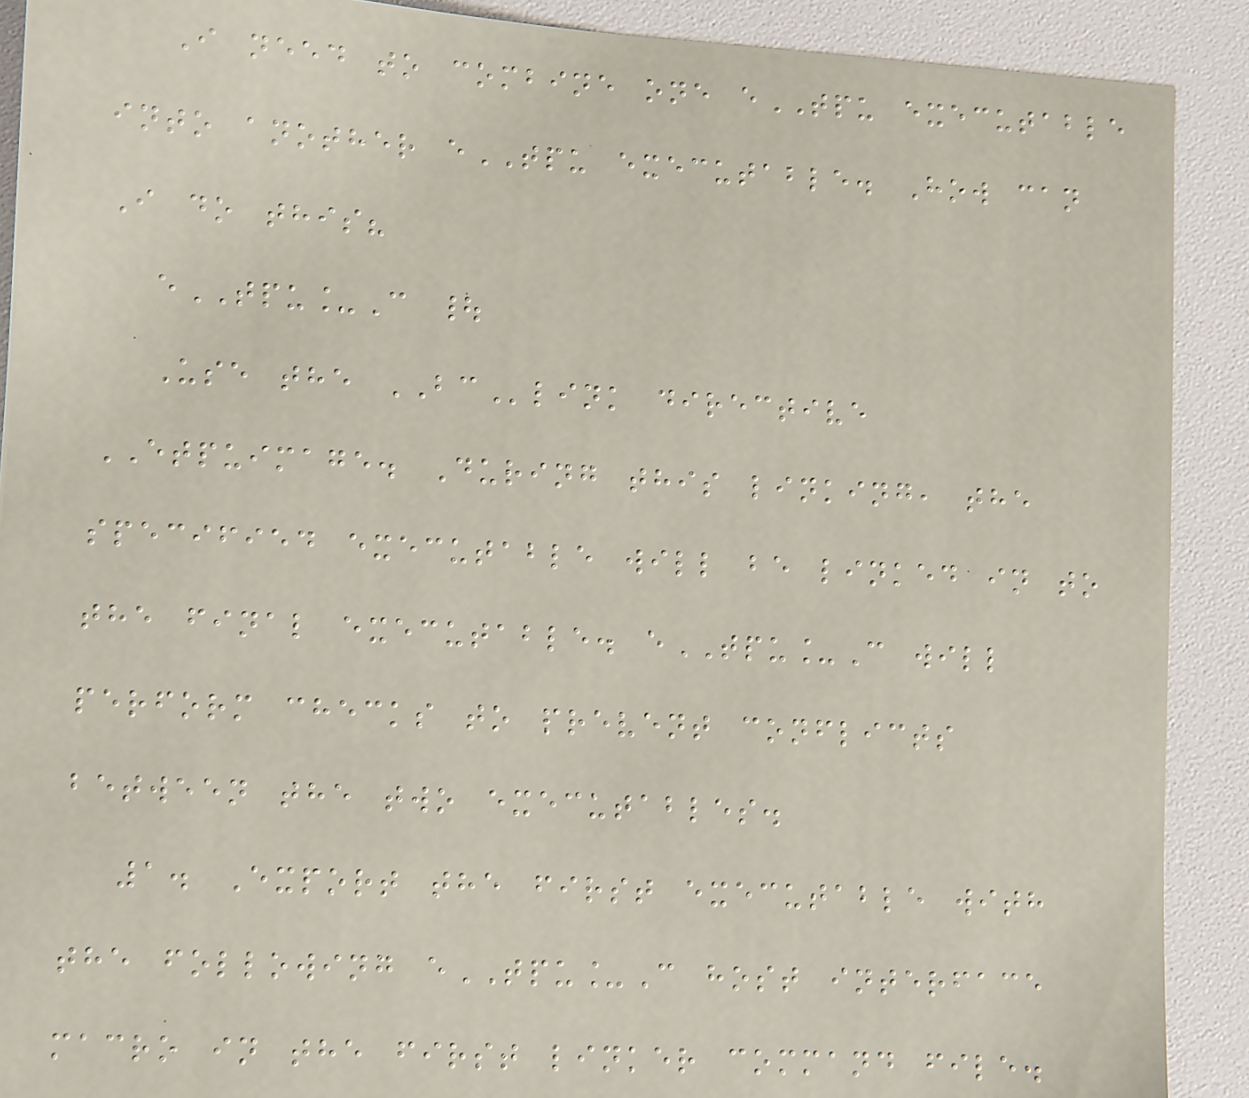I need to combine one eTPU executable
into another eTPU executable. How can
I do this?
eTPU_C |
Use the BClink directive
ETPUIMAGE. During this linking, the
specified executable will be linked in to
the final executable. eTPU_C will
perform checks to prevent conflicts
between the two executables.
1. Export the first executable with
the following eTPU_C host interface
macro in the first linker command file.
